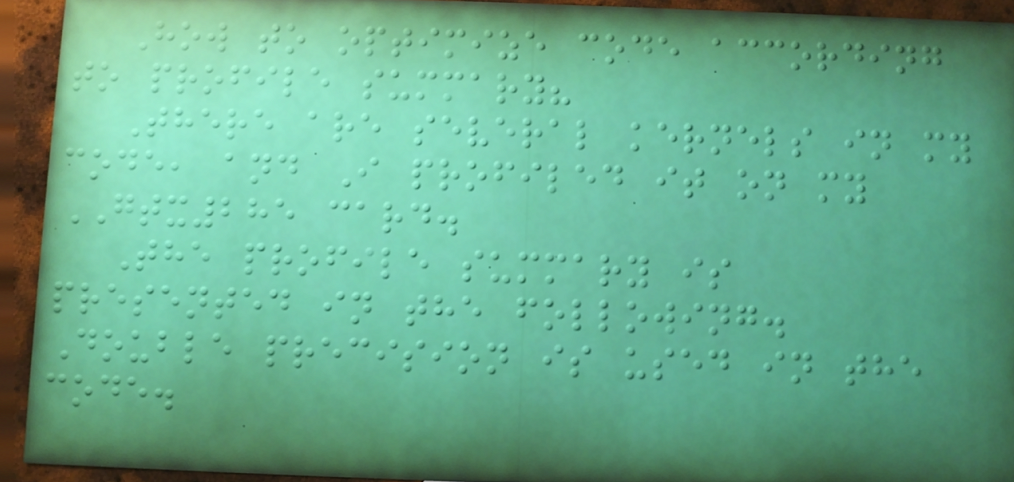How to optimize code according
to profile summary?
There are several kernels in my
code, and I profiled it on my
GTX285 card.
The profile summary is
presented in the following.
Double precision is used in the
code.
